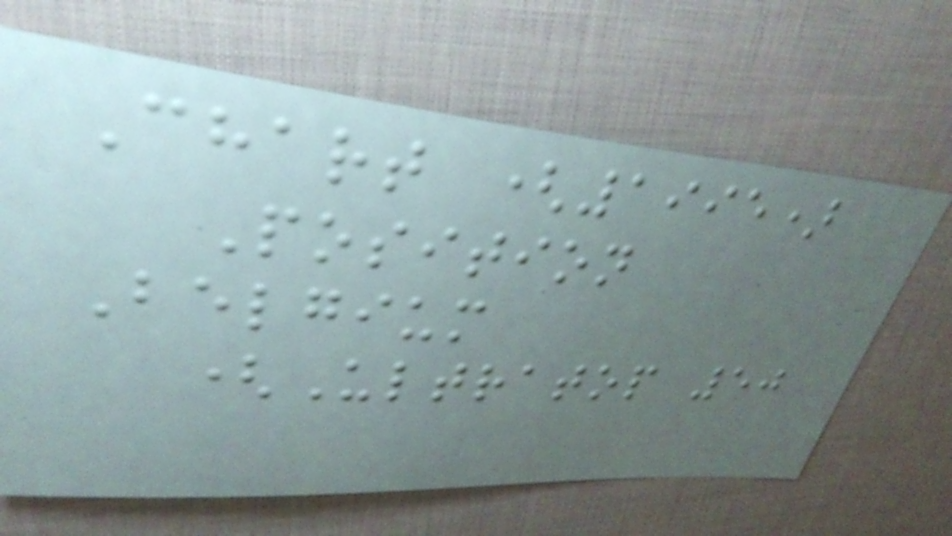Chart (1995)
Position
Belgium
(Ultratop 50
